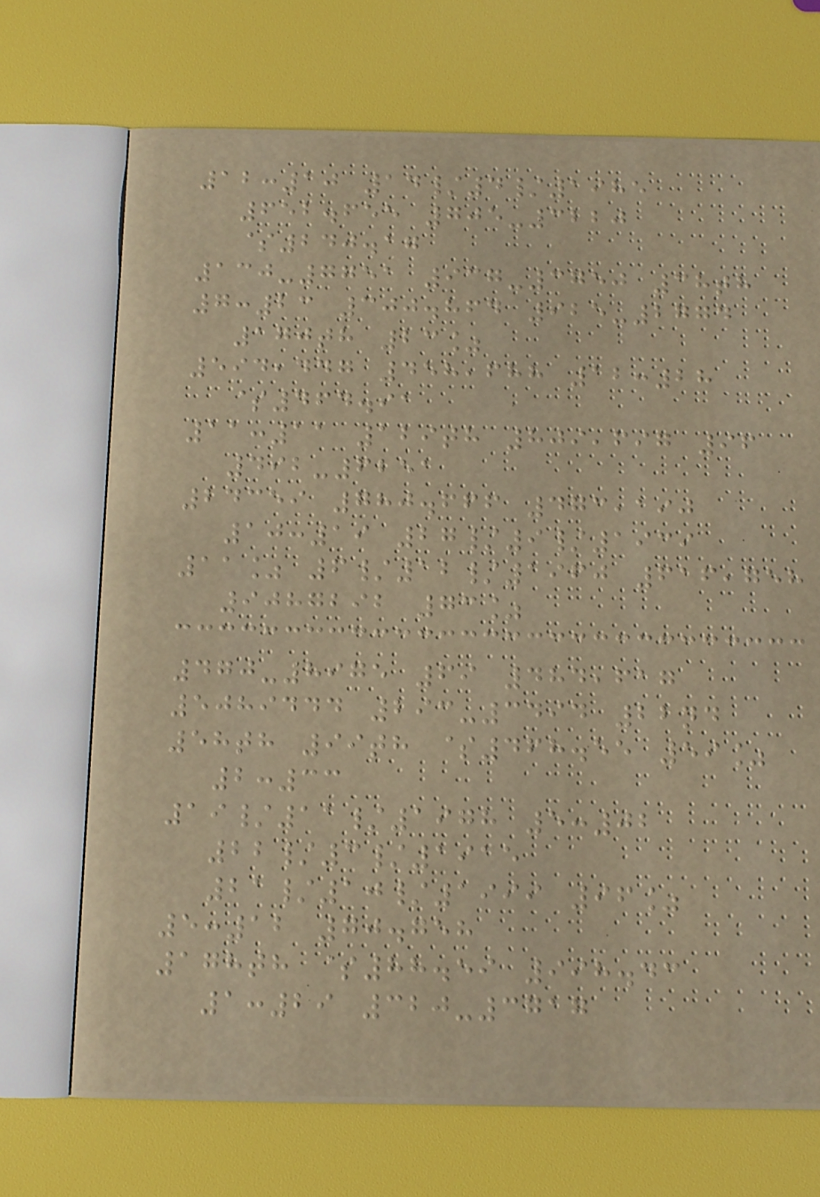12:10 14/4/1985
652.655 705-3220
$240.17
130-7751 937-3750 38th
7:23 300.864 925-2774
170th 23%
594,447 458,688 12:28
$464.91
11:11 129th 809,697 96
492-6251
24359 780.666 473,190
10:19 27/9/1939
11% 6/12/1960 616,758
9087292 73%
470-8975 69 484,617
5089444 293-3494 22nd
58th 99th $468.55 59%
2:33
19/11/1978 5:02
22/3/1915
21/10/1999 96%
5:12 70.758
178th $88.59 998.43
1:29 320-3717
